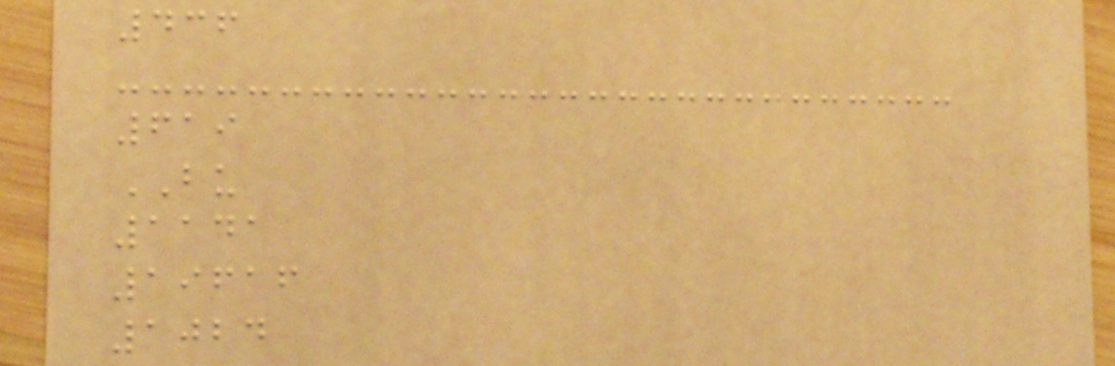436
619
BU
1141
19616
1024
